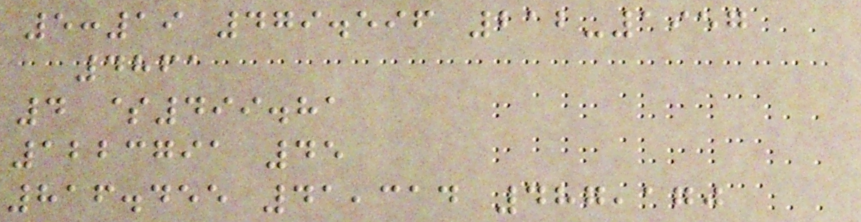5:19 479.596 212-1957
4861
4 $499.81
1223791 45
816.455 41,314 487,170
